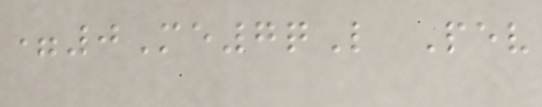=0Me7qL Pev
